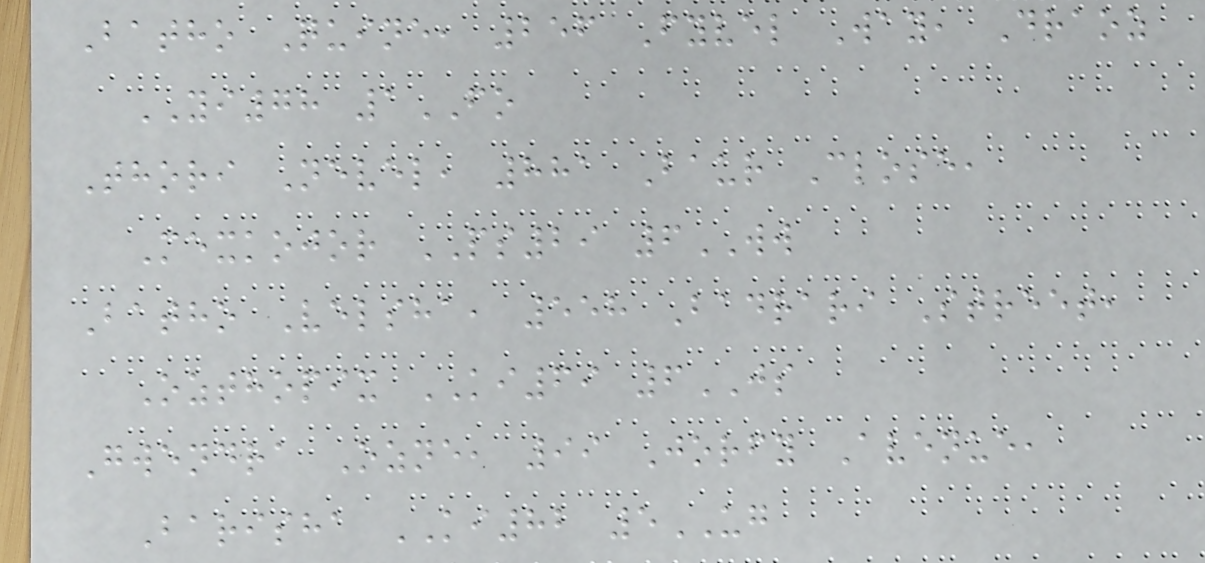Batho Quine, 256 Fyvel Way, Draoz
YI78 1FO
Thori Nevel, 881 Baur Close,
Mexkojor PS29 6WW
Batho Velsha, 558 Badrari Street,
Ozthopix KI69 6JS
Gwendra Ozne, 99 Jorfy Avenue,
Barisha KI82 5UG
